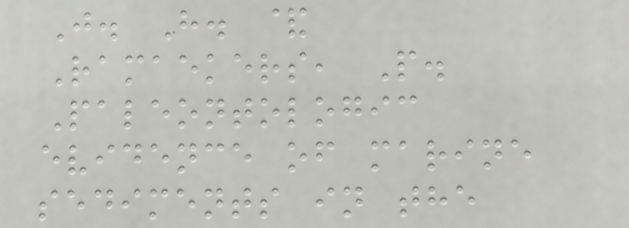J. H. &
Ramaekers, P.
Paleontologic
evidence of marine
sediments in the
